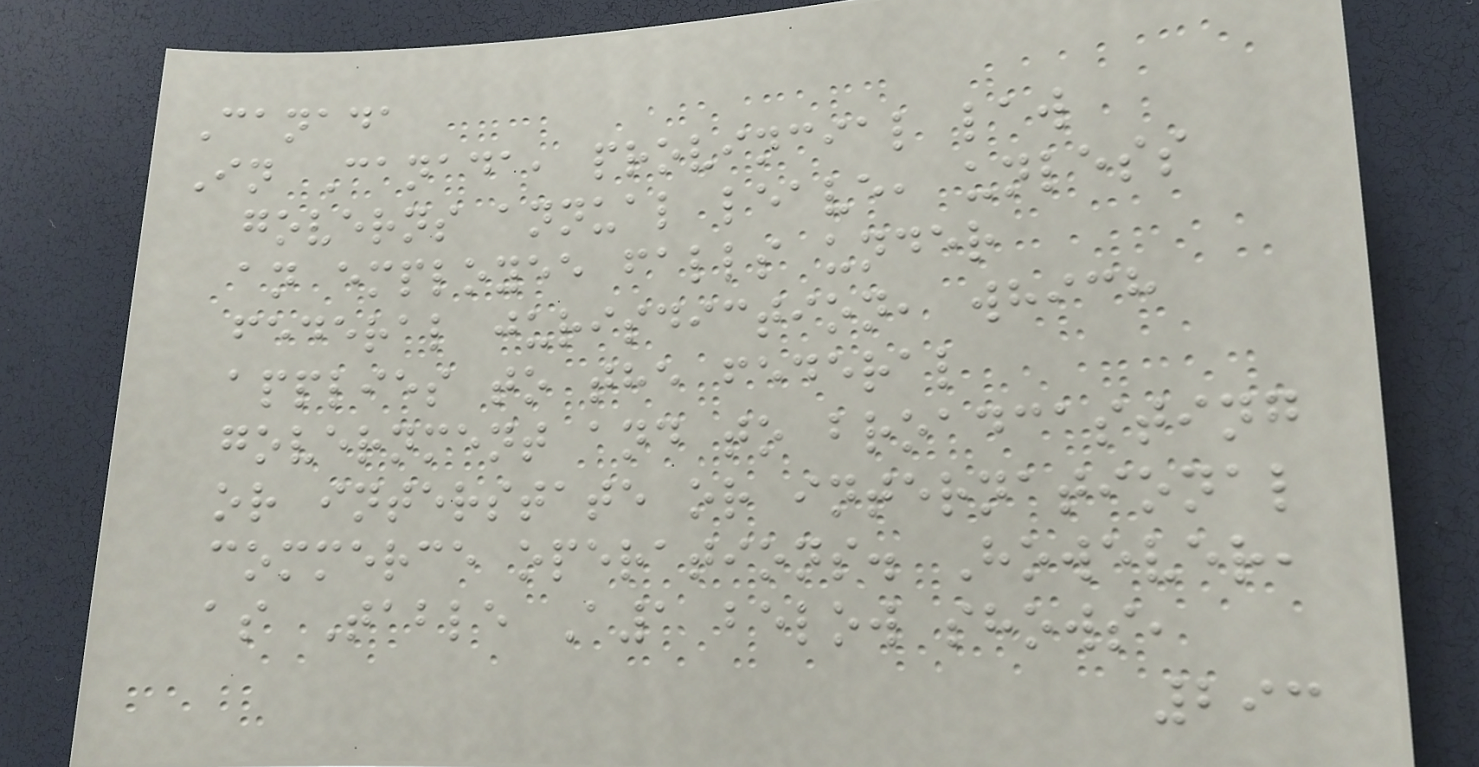Canada
In Canada, provincial law
governs annual leave, unless
an employee falls under
federal jurisdiction, which
applies to the federal
government and to broadcasting
or interstate or international
commerce operations. However,
as Table A1 below shows,
293
